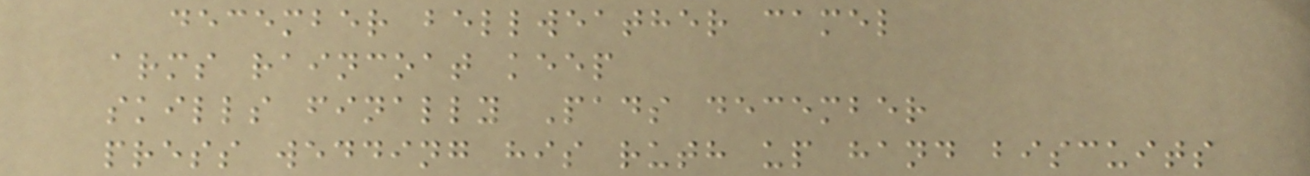december bellweather camel
arms raincoat keep
skills finally Pads december
press wedding his ruth up hand biscuits
